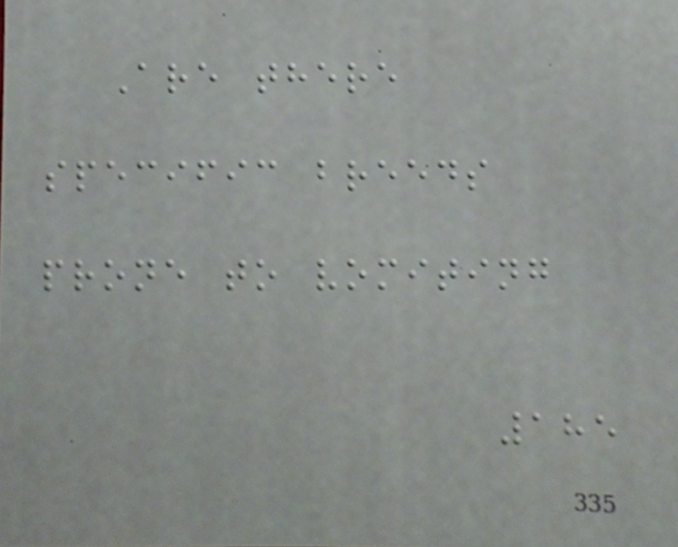Are there
specific breeds
prone to vomiting
185
